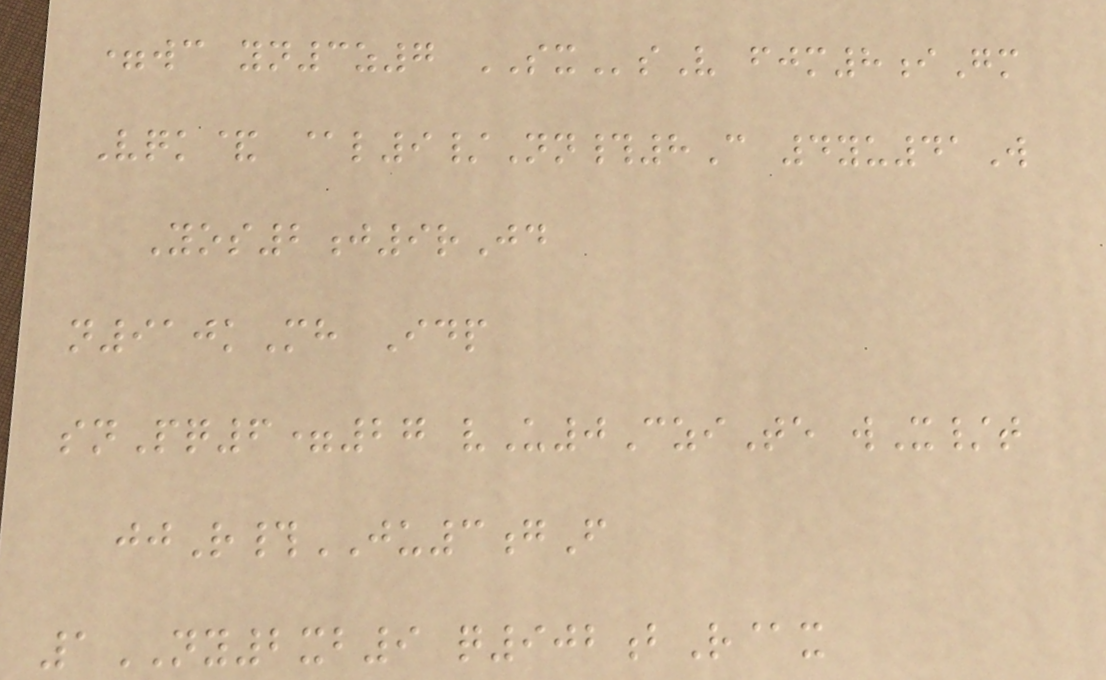=wc yn3z7 SXsV fjm8iGm
Vqk& @l9/Nn#8C 4yu41W
Yos2j9rJd
n910kMh Idp
snPq6=27 vU0CziTe wX/t
jjR#JU3gF
1NY2xb9 q902bR@x
